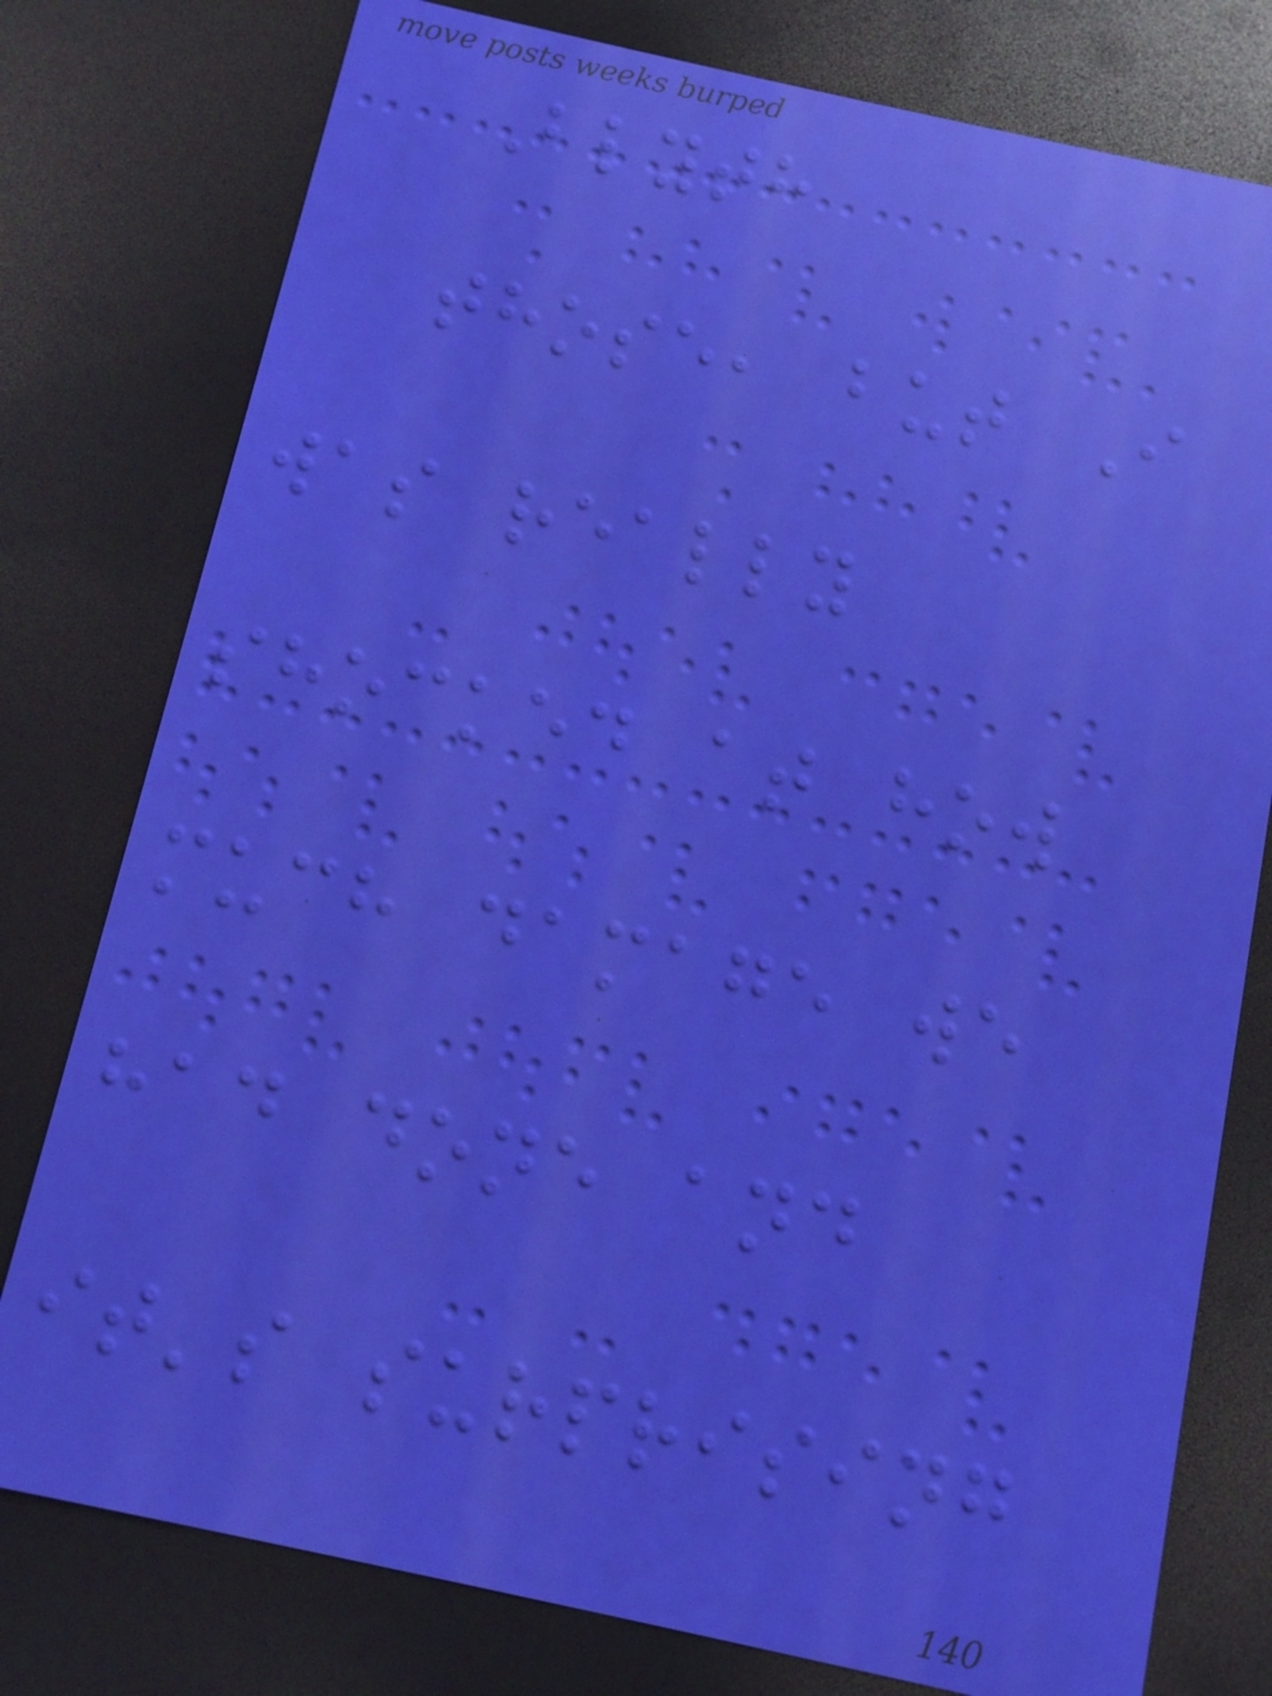Blyth
those, but I
was really
shocked at how
much damage we
had done and
it's surprising
